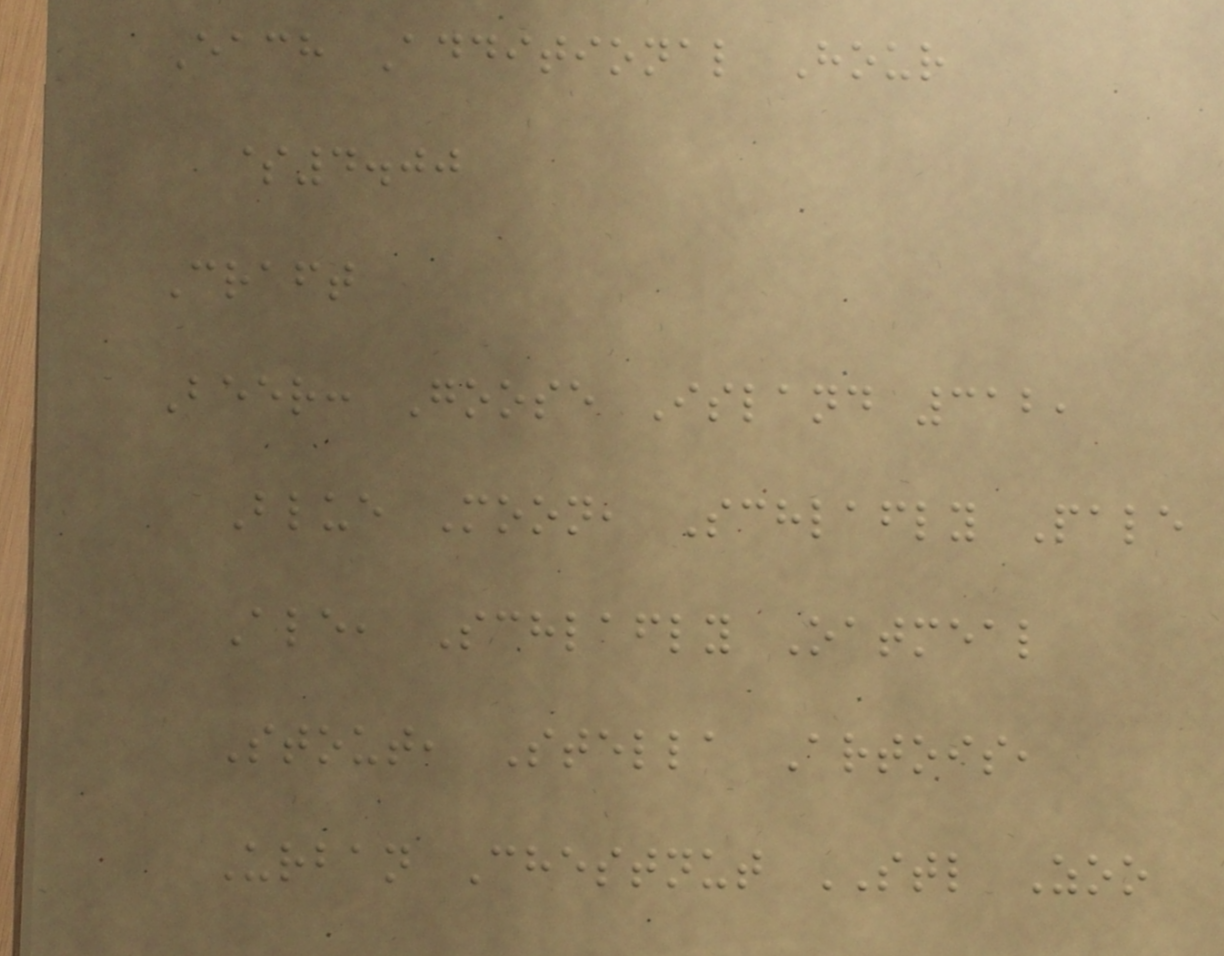Each Additional Hour
$4.00
Craft
Beer: Goose Island 312,
Blue Moon, Schlafly Pale
Ale, Schlafly Oatmeal
Stout, Stella Artois,
Urban Chestnut STL Zoo
